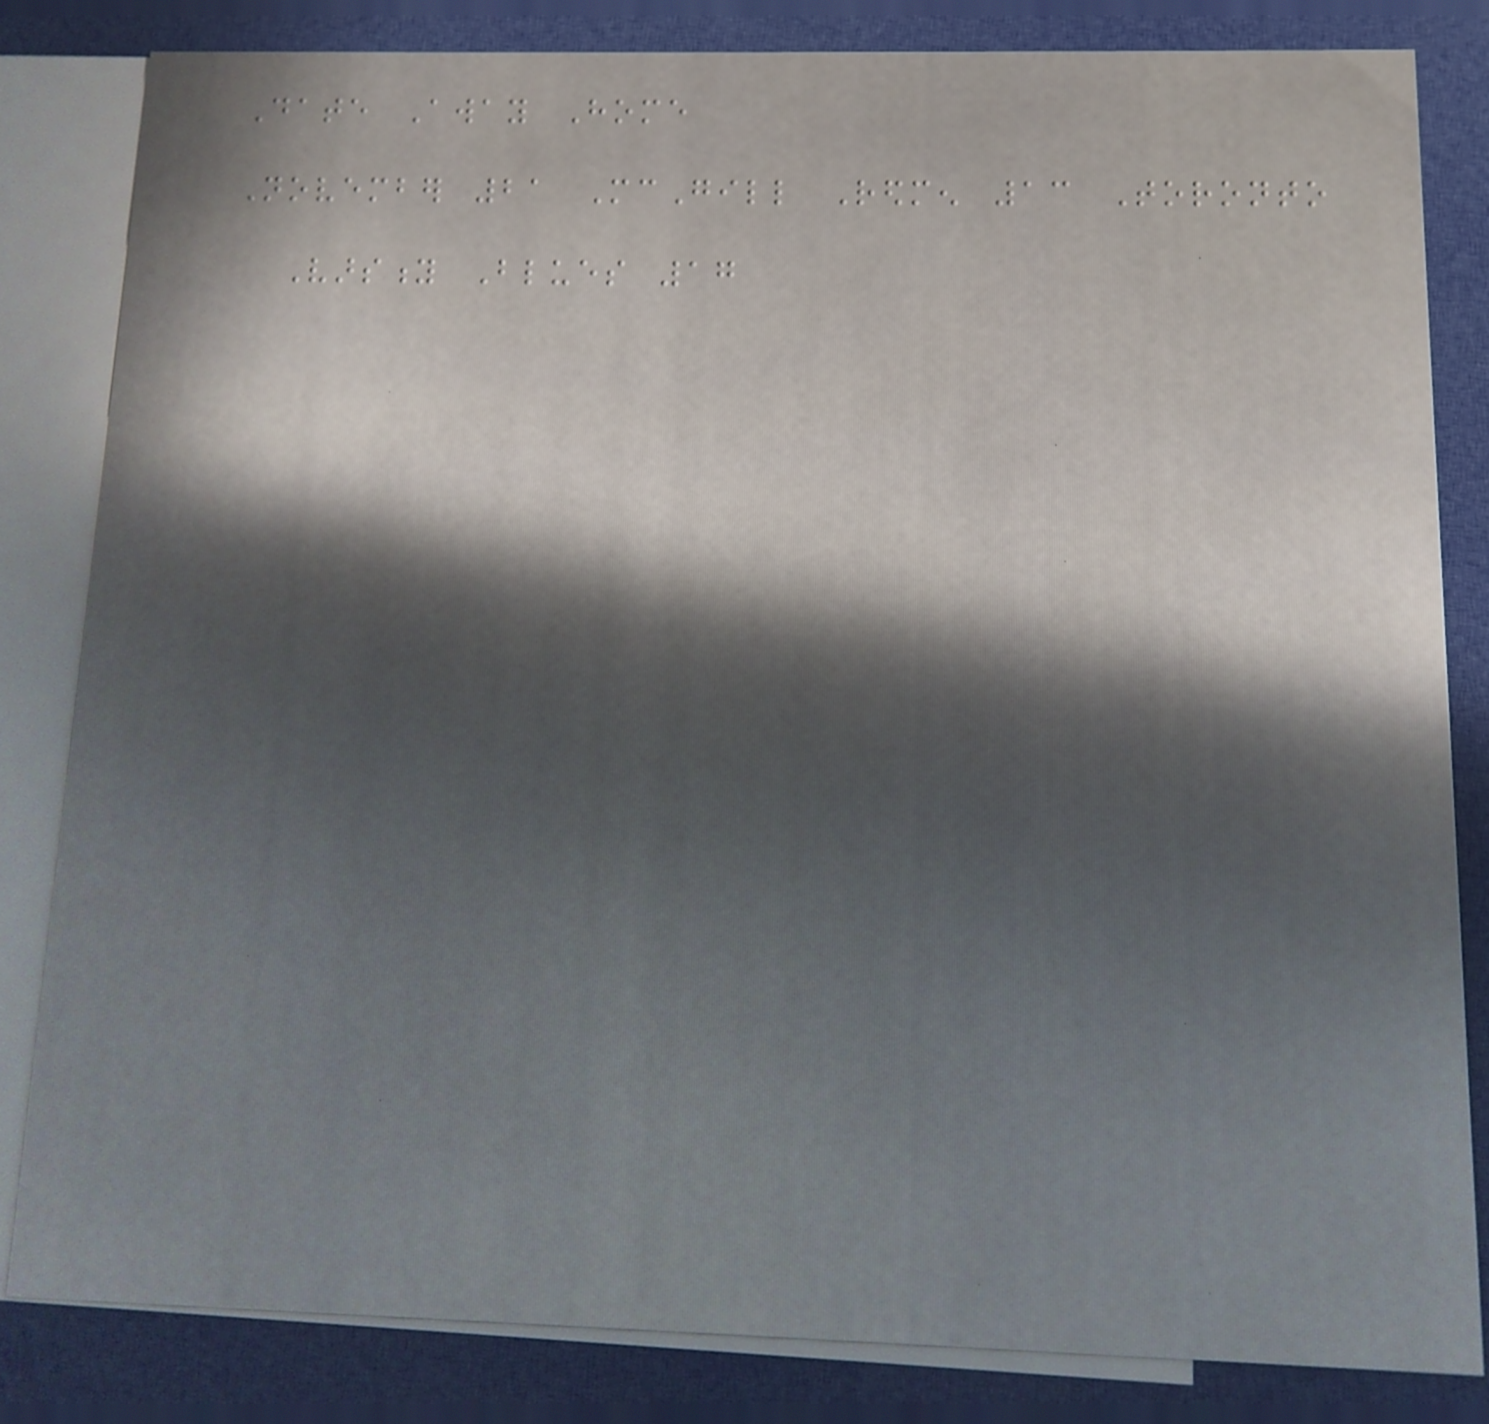Date Away Home
November 21 McGill Redmen 13 Toronto
Varsity Blues 17
